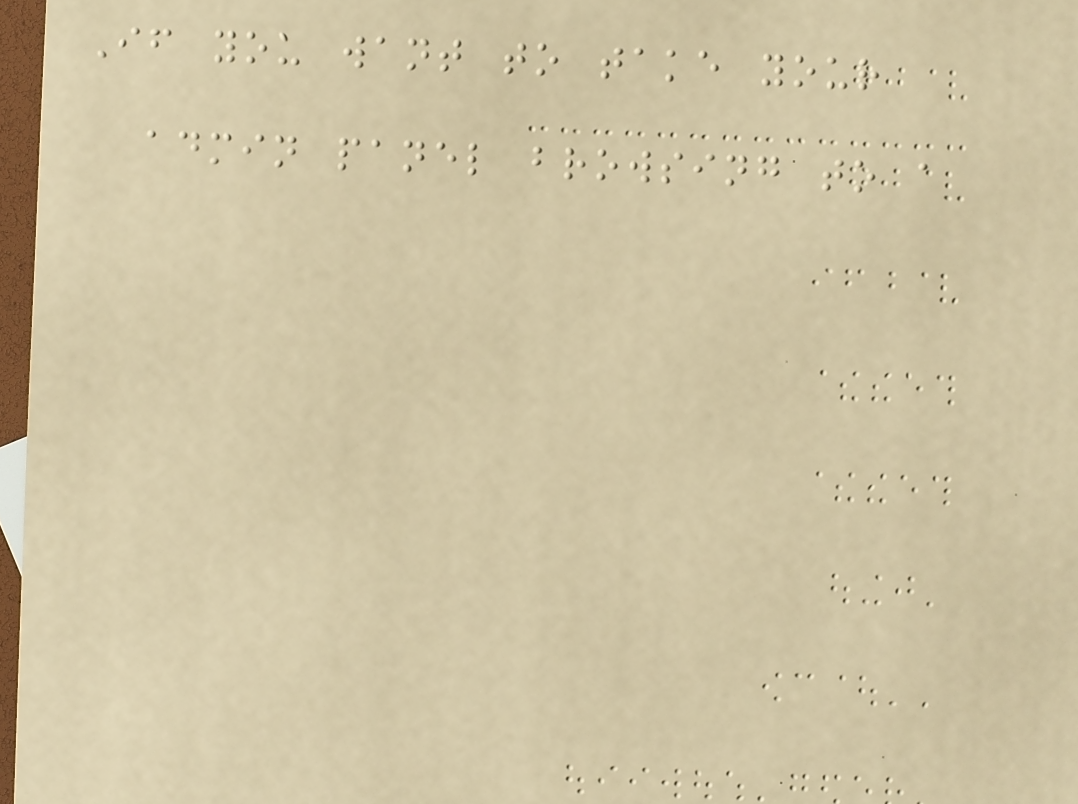If you want to take your
admin panel browsing to a
